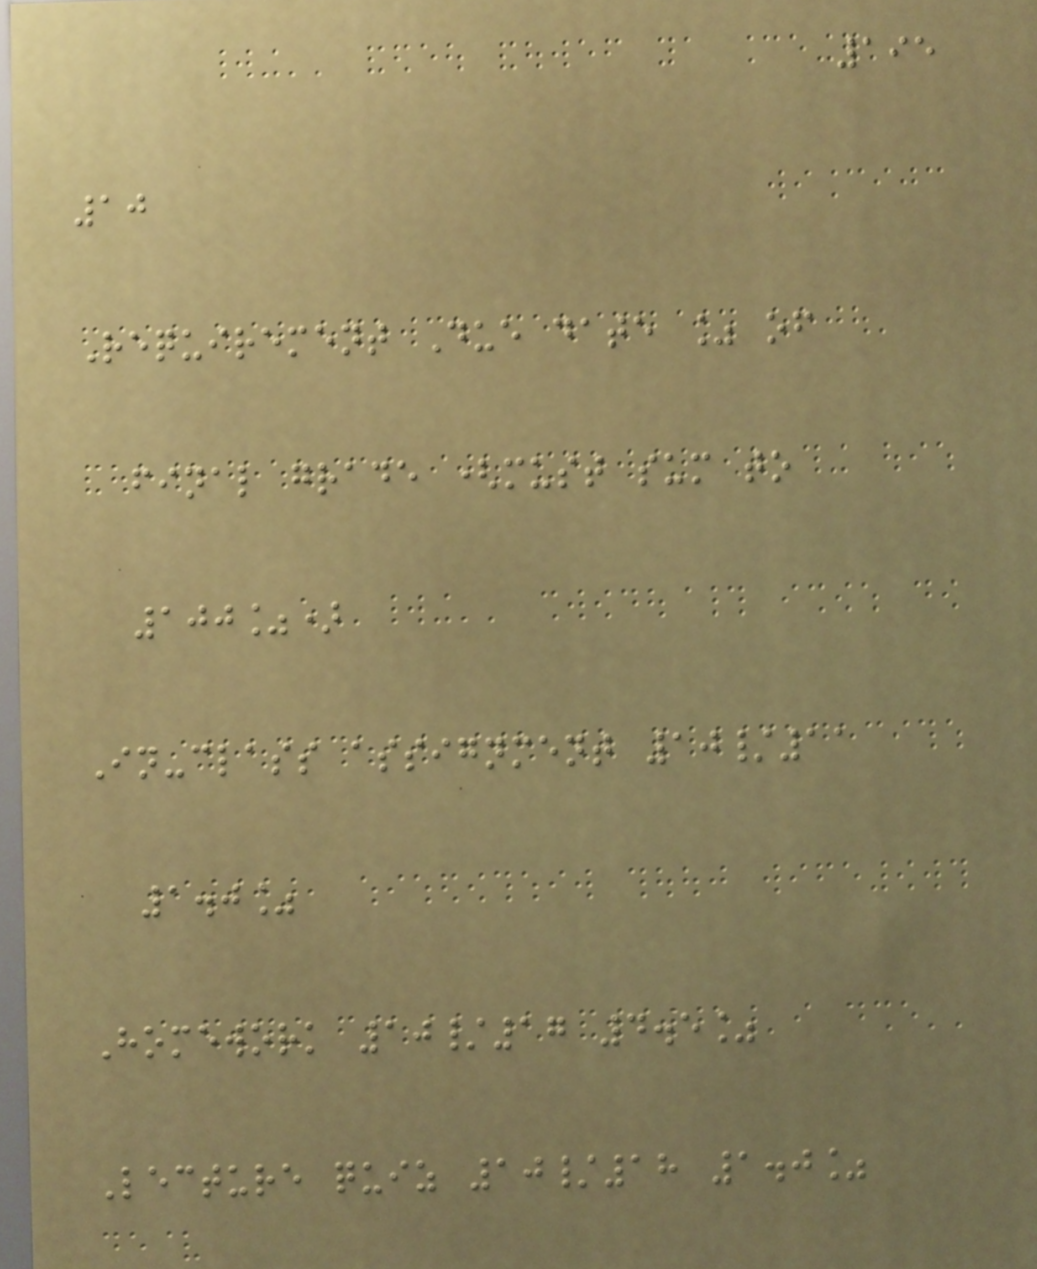195
10
Requirement Due date % of
final grade (must sum to
100%)
In-class assignment 10/11
1.0%
Homework 10/17 4.5%
Lecture quiz 10/18 1.0%
